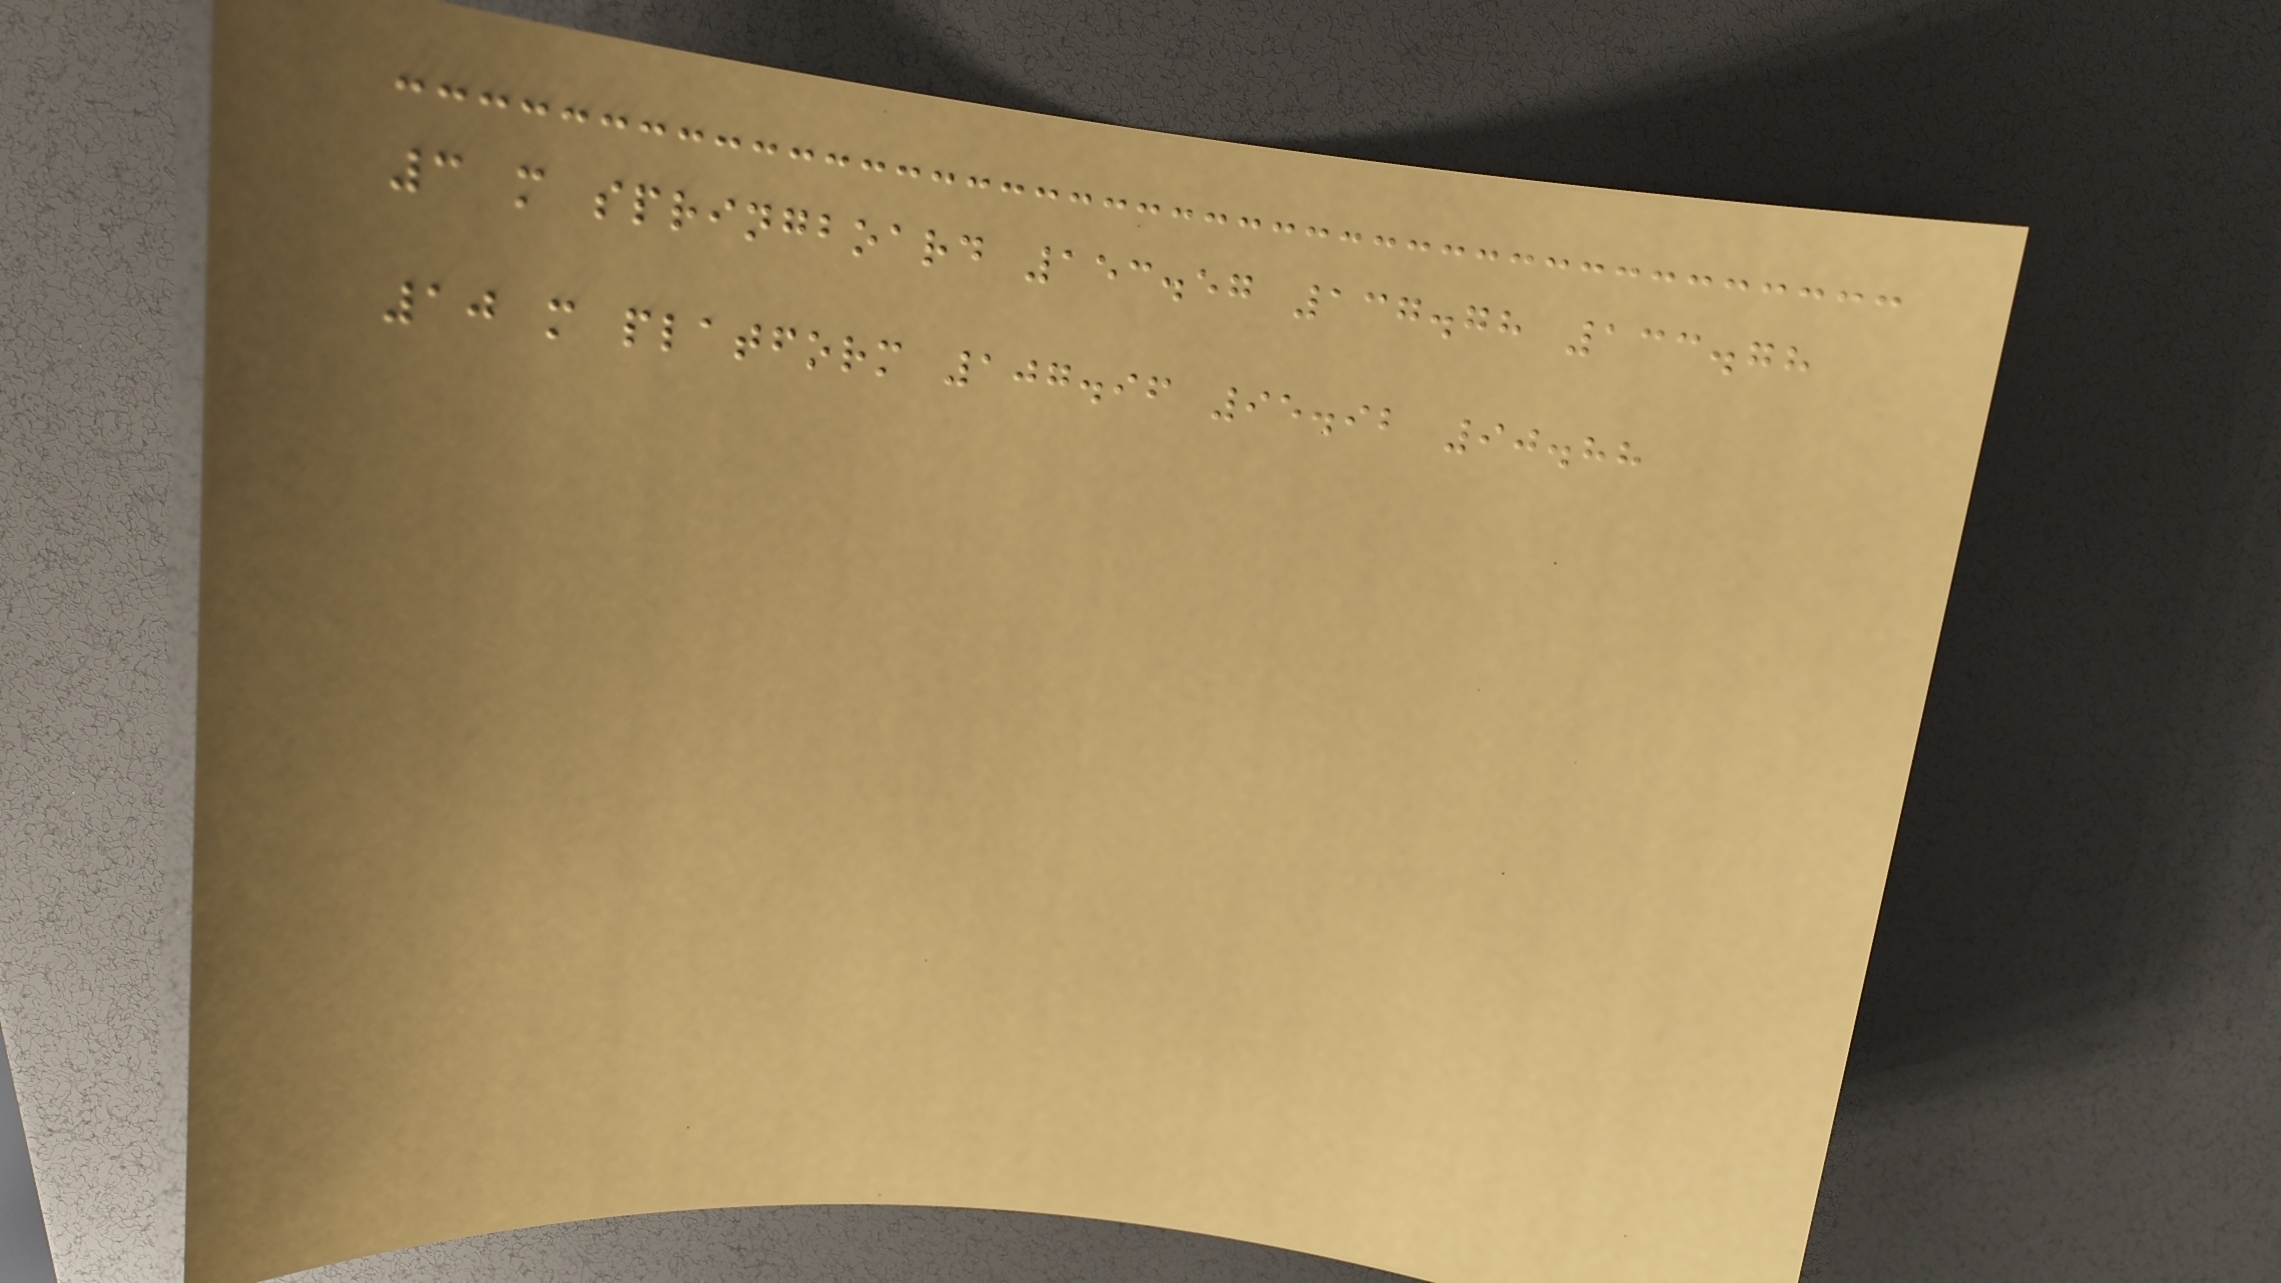3 m springboard 153.57 137.78 133.78
10 m platform 107.96 95.92 90.88
